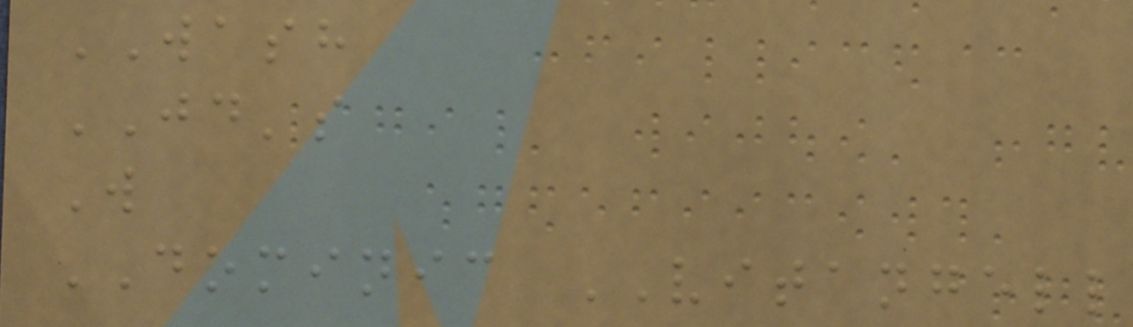WASH
JD's
W
DOMINIC VITANGELL
